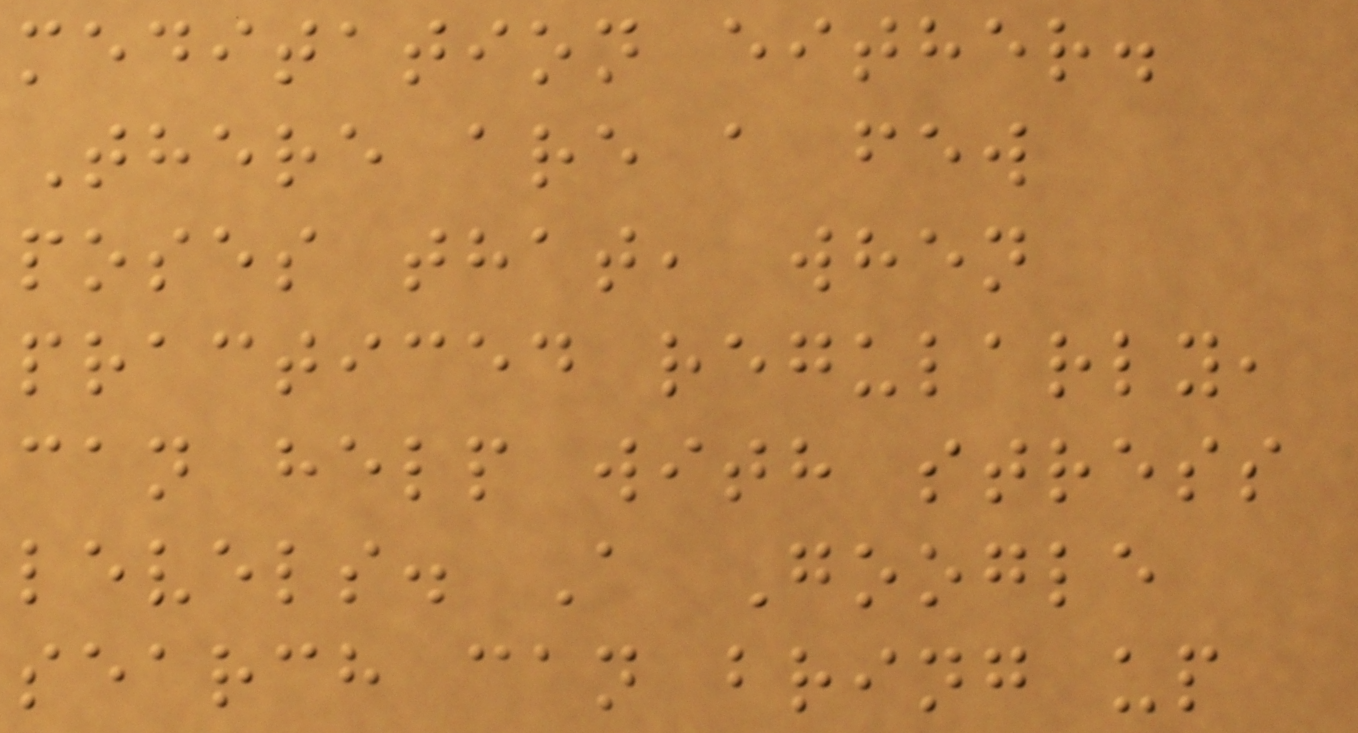meditation either.
There are a few
poses that, when
practiced regularly,
can help with stress
levels. A Google
search can bring up
